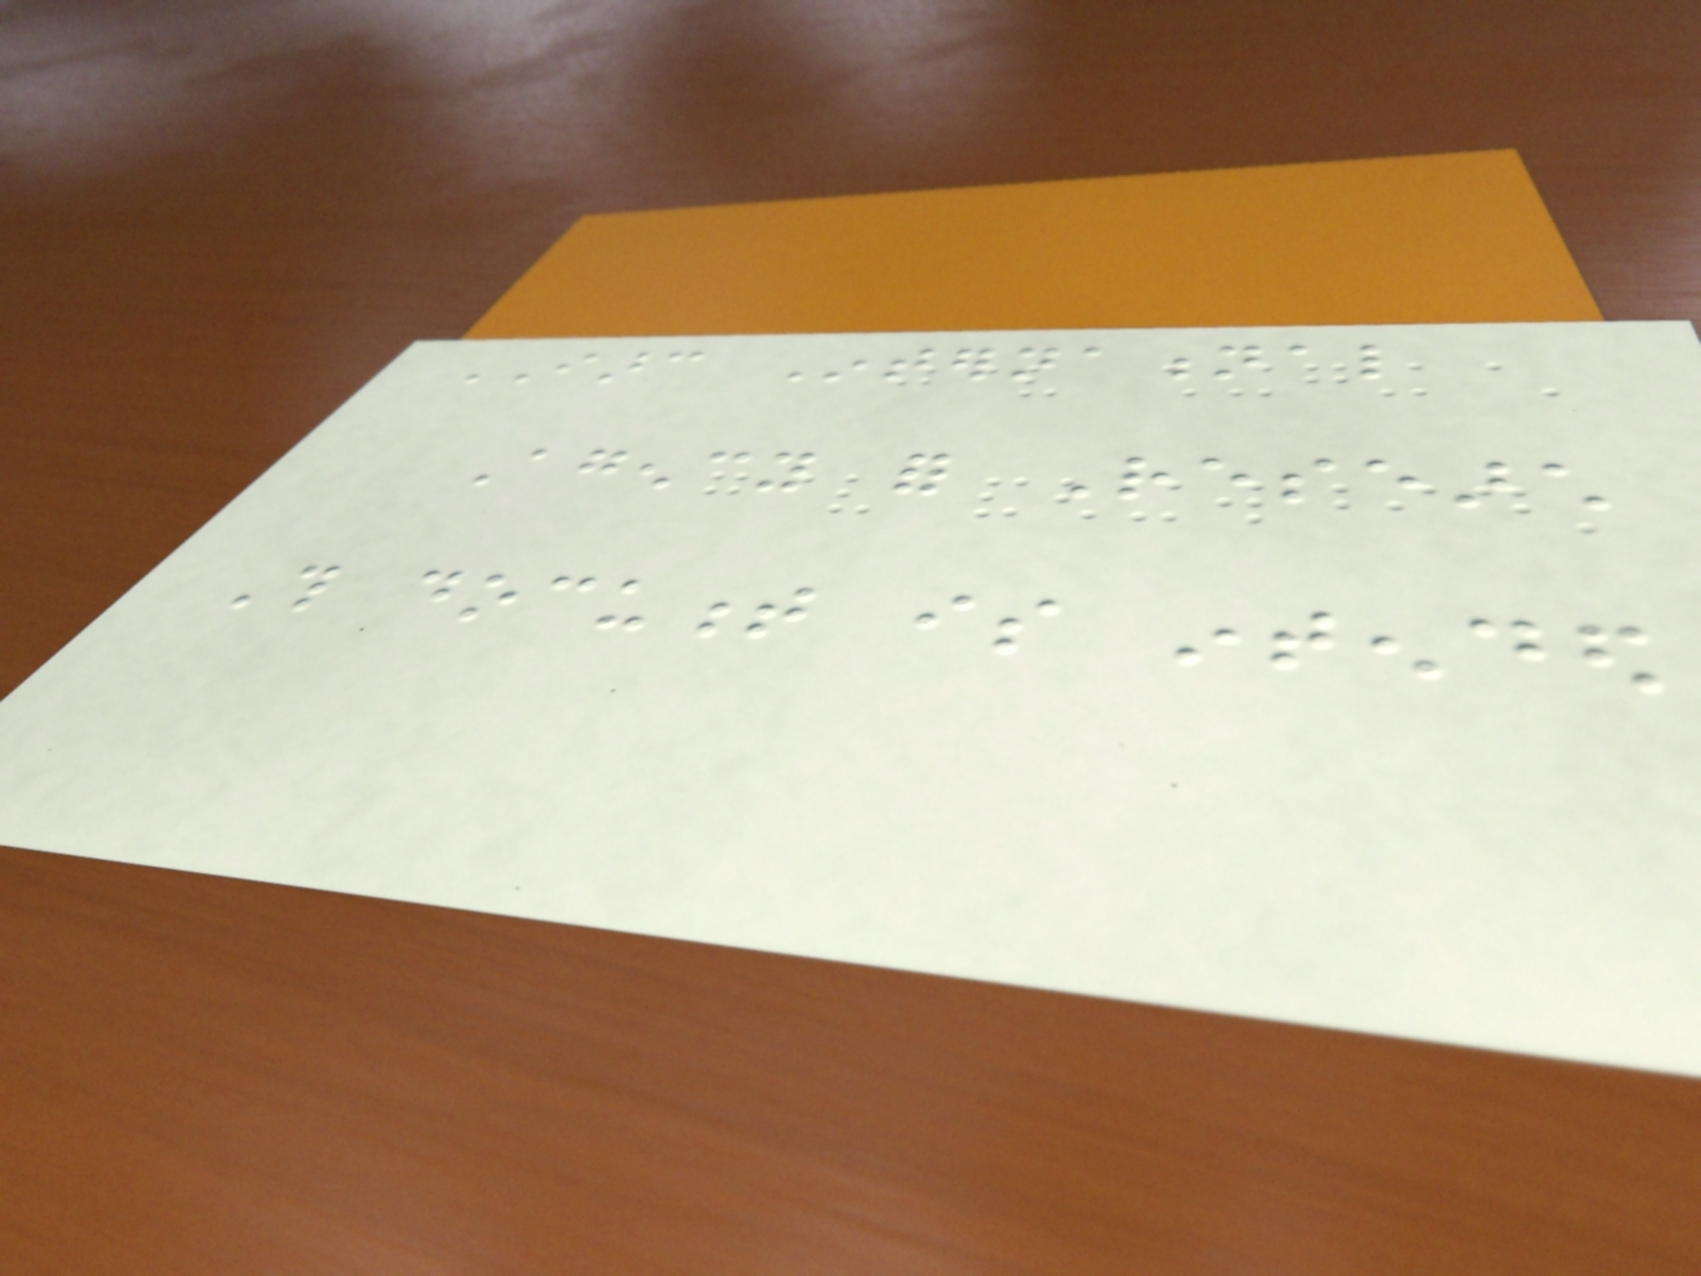IARC International
Agency for Research
This document is intended
